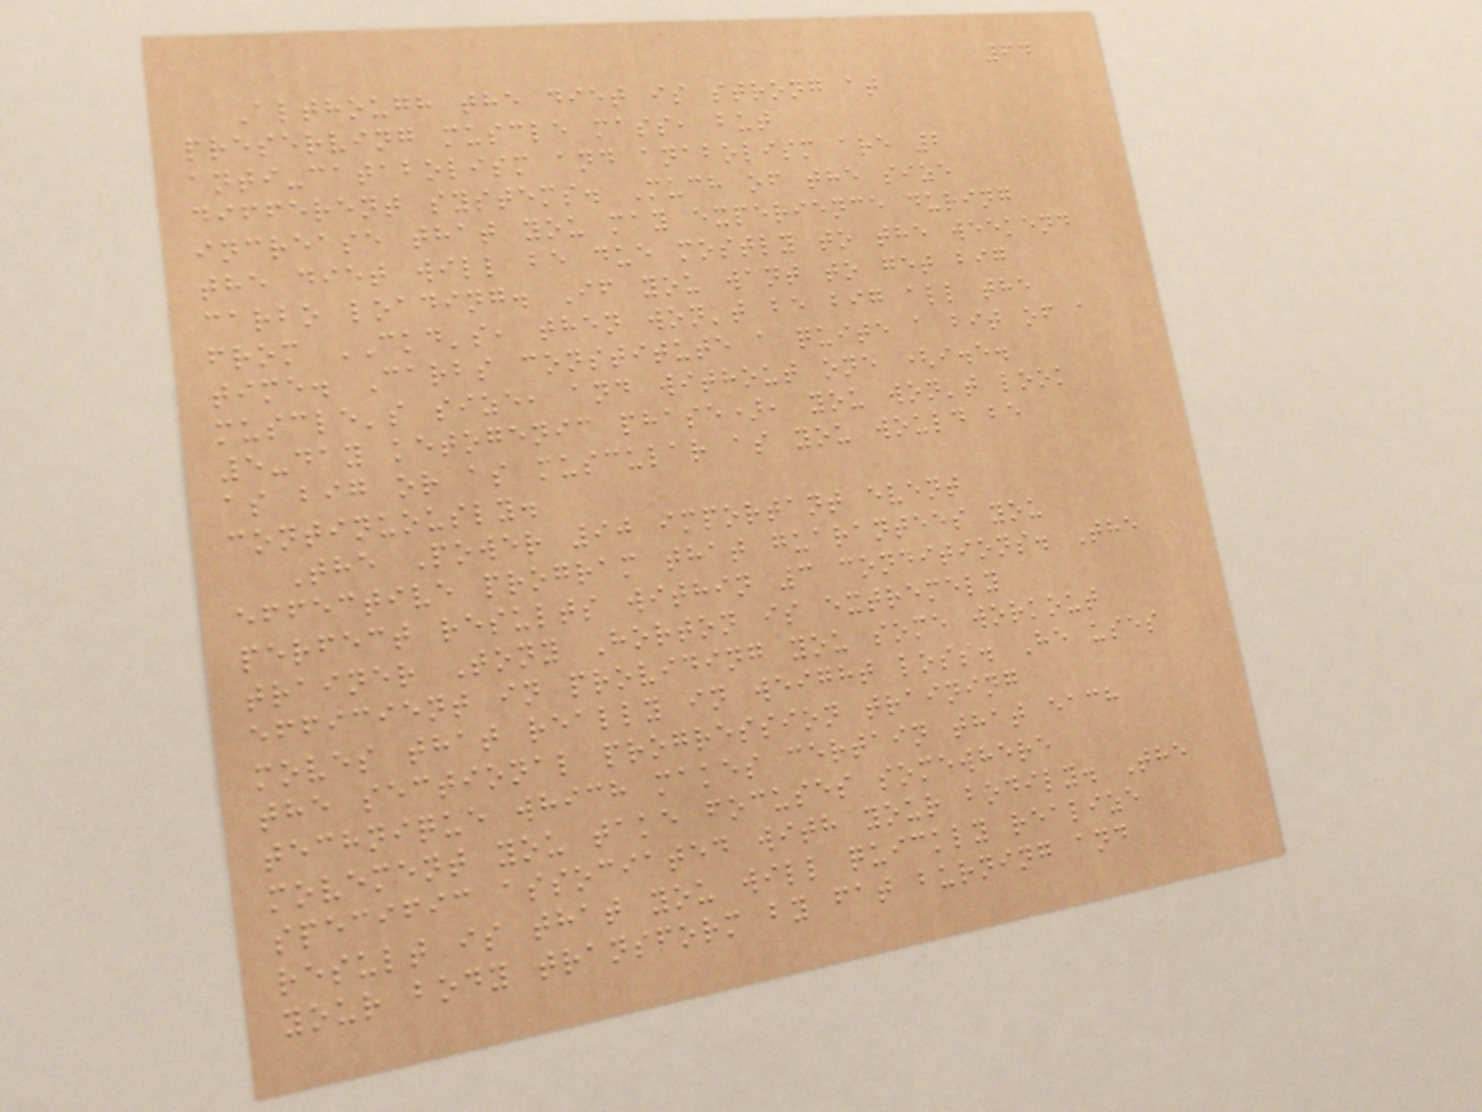64
Although the diet is strong at
preserving muscle mass, but
anti-catabolism and anabolism are 2
different systems. Much of the size
increase that you may experience during
the diet will be due mostly to the weekend
carbo loading. If you want to get big
from CKD's, then won't be big all the
time. Carbs constitute a quite a bit of a
muscle's size, and without one (i.e.
5-day ketogenic phase), you won't look
as big or as muscular as you would be
continuously.
The Power 90 important event
effective program that guarantees you
perfect results within 3 conditions. The
trainer Tony Horton is extremely
efficient in providing you some workout
moves that really in weight loss. He uses
the sectional progression training
technique which makes certain that each
movement you take focuses somewhere
specific associated with your bodily. The
result is that you will quickly realize
your body transform by fat burning and
